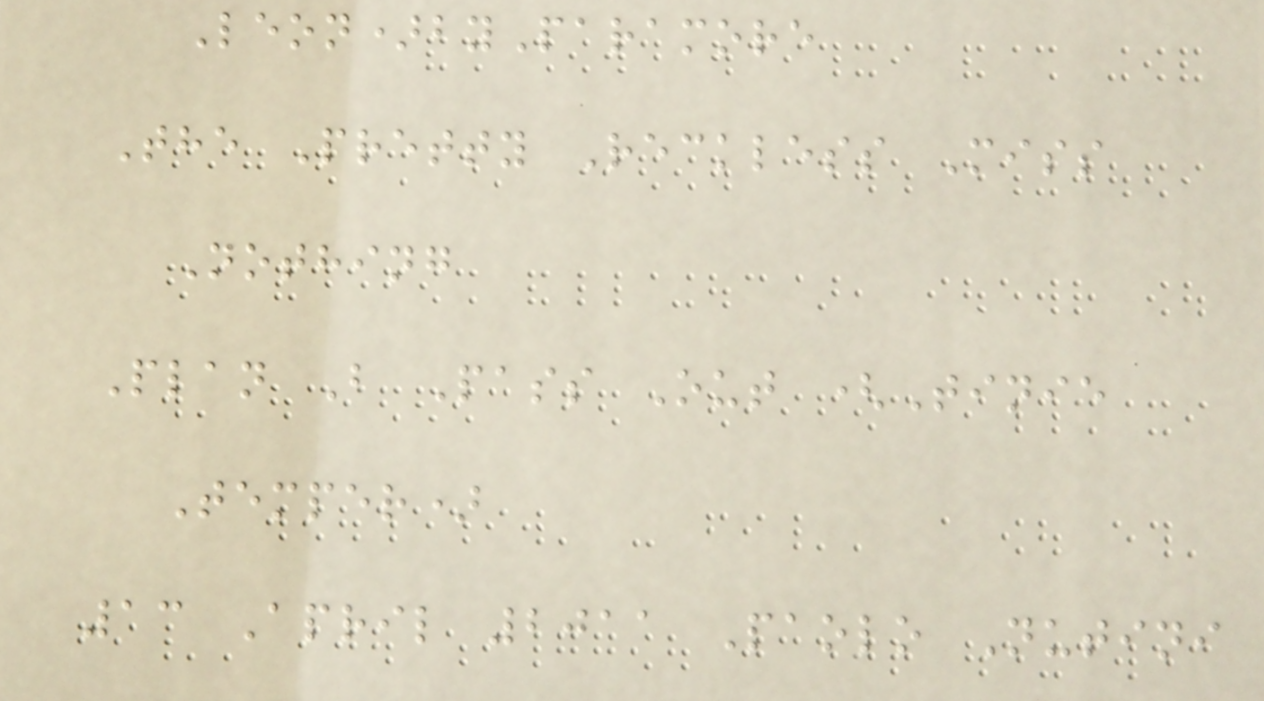Leon)byParamore
The Pretty Reckless Miss
Nothing
Plan B Pass Out (Tinie
Temper)
13 April 2011 Paolo Nutini
